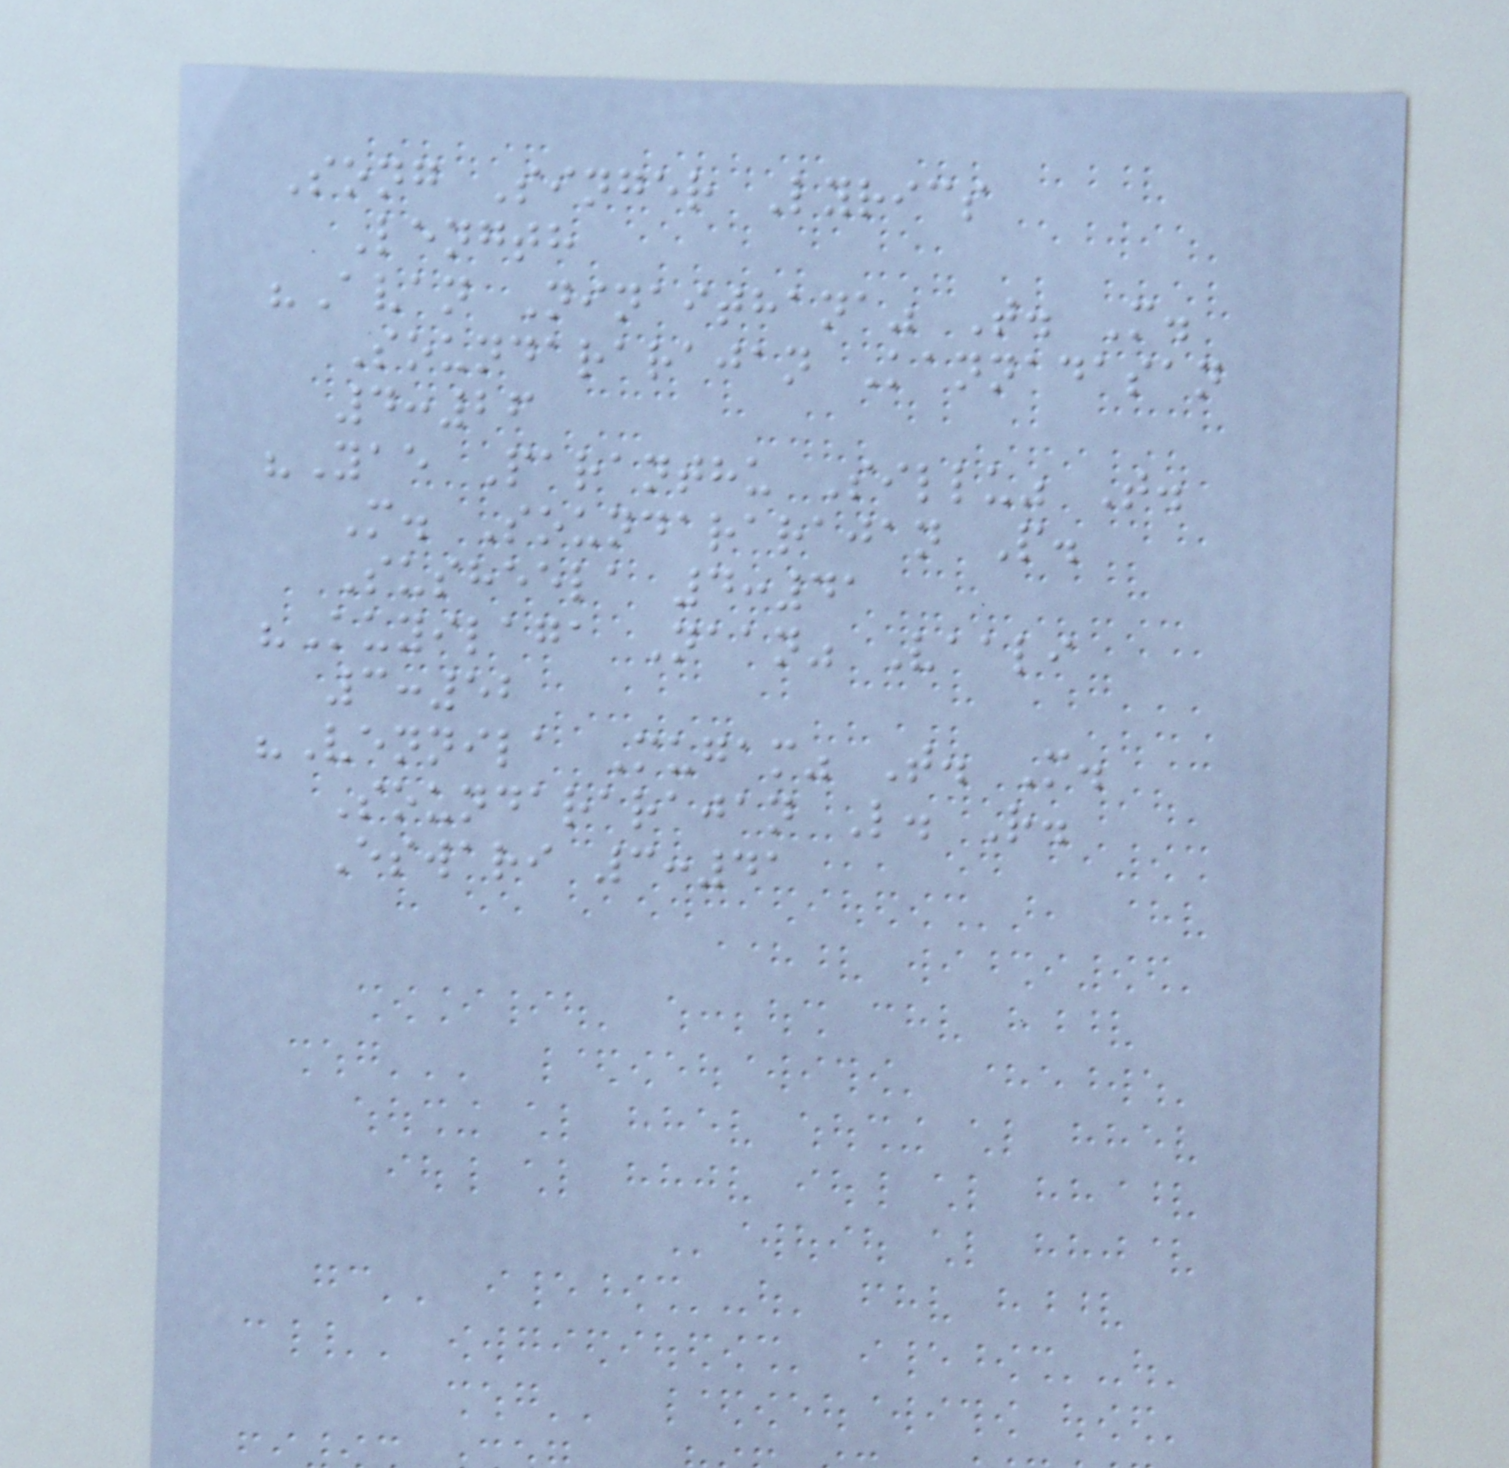Song Singer Lyrics
Length
"Avan Ninaithana" T. M.
Soundararajan Kannadasan
4:26
"Yae Paranthu Sillu" T.
M. Soundararajan P.
Susheela 4:41
"Kuyilaga Naan" Vaali
3:52
"Vennila Mugam" T. M.
Soundararajan L. R.
Eswari 3:41
